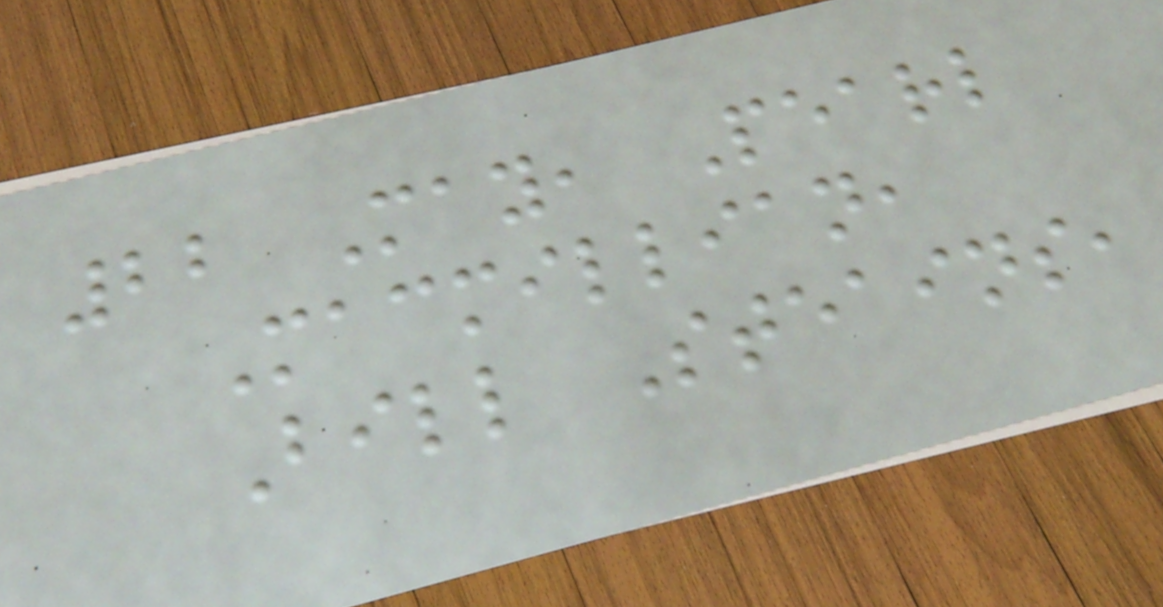22 May, Pearl
Macmillian,
Bill Steains,
